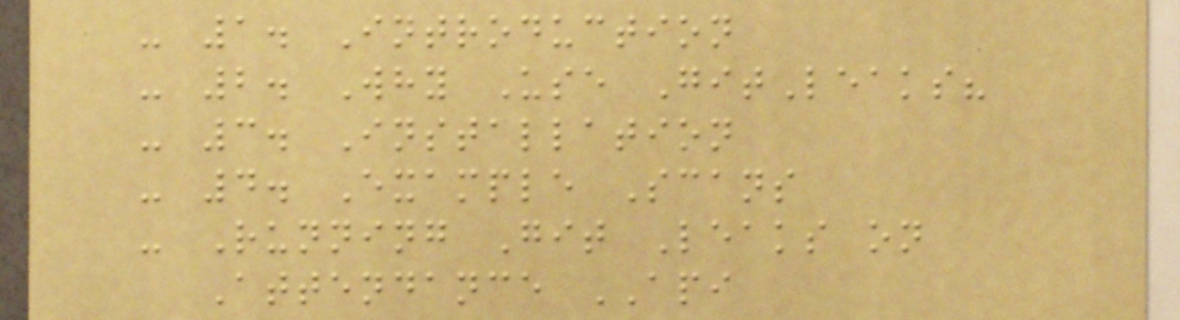- 1. Introduction
- 2. Why Use GitLeaks?
- 3. Installation
- 4. Example Scans
- Running Git Leaks on
Attendance API
